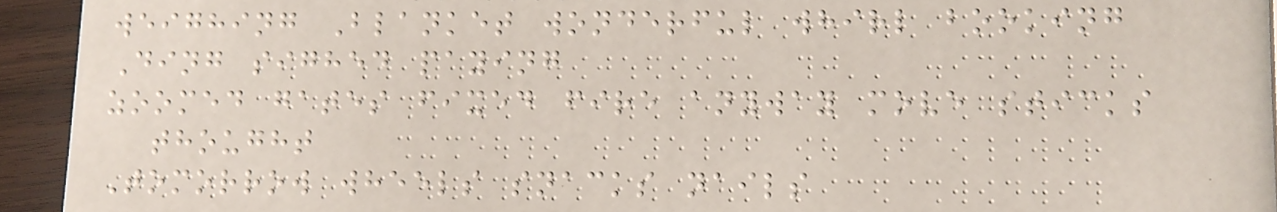weighing Blanket wonderful whirl booking
Ding sighed paying
zoomed gates fixed fire anyway move sticks
thought
Tomorrow wheels snacks nails
